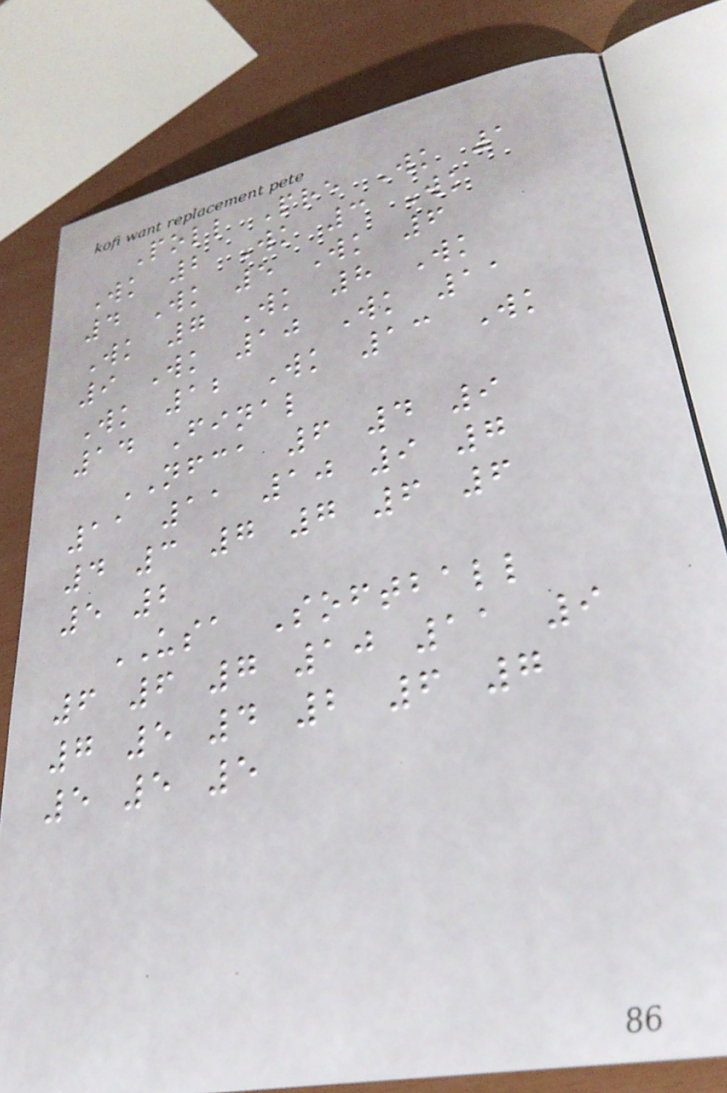Poll Pre Wk 1
Wk 2 Wk 3 Wk
4 Wk 5 Wk 6
Wk 7 Wk 8 Wk
9 Wk 10 Wk 11
Wk 12 Wk 13 Wk
14 Final
NFCA 6 4 9
11 11 10 9 7
4 3 7 7 6 6
5 2
USA Softball
6 6 7 10 11 9
7 5 4 2 6 7
5 5 5
